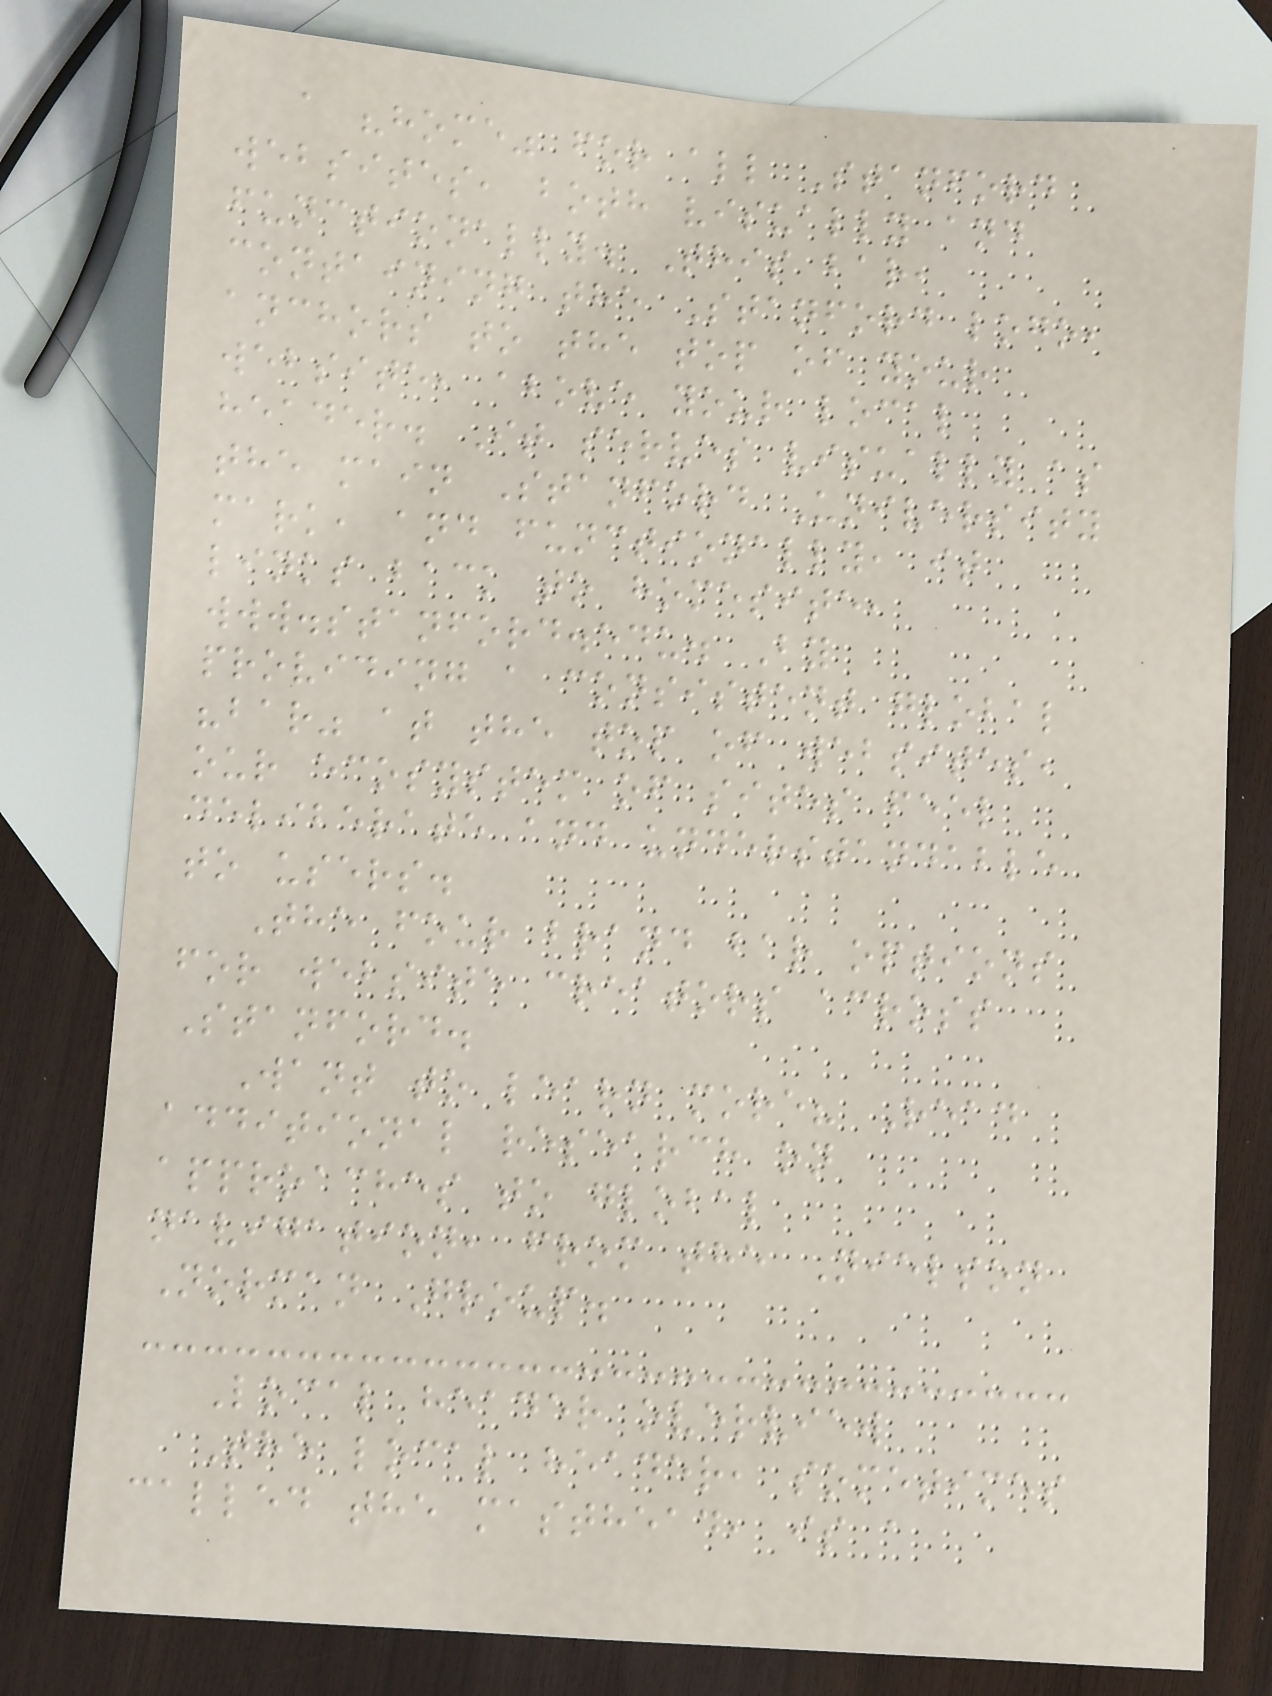a "home" for all Stanford
websites, both visually and
functionally. This bar,
containing the Stanford logo,
anchors to the top of your
website, above your local
header. It serves visually as
the main Stanford University
mark, and functionally, it
links back to homesite,
www.stanford.edu. By
providing a consistent global
"bar" at the top of websites,
our ecosystem of sites feel
deliberate and understandable
to users.
The four brand bar options
for website creators across
Stanford.
Want to learn more? Read
additional research on
approaches to global
navigation, from the Nielson
Norman Group.
Local header overview
The local header, sometimes
called the masthead, is a
